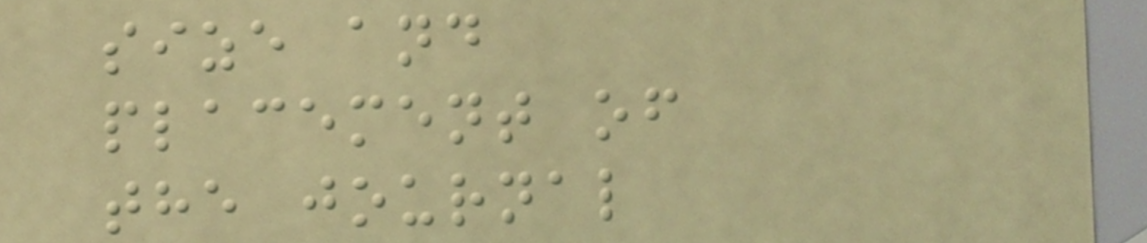size and
placement of
the journal
